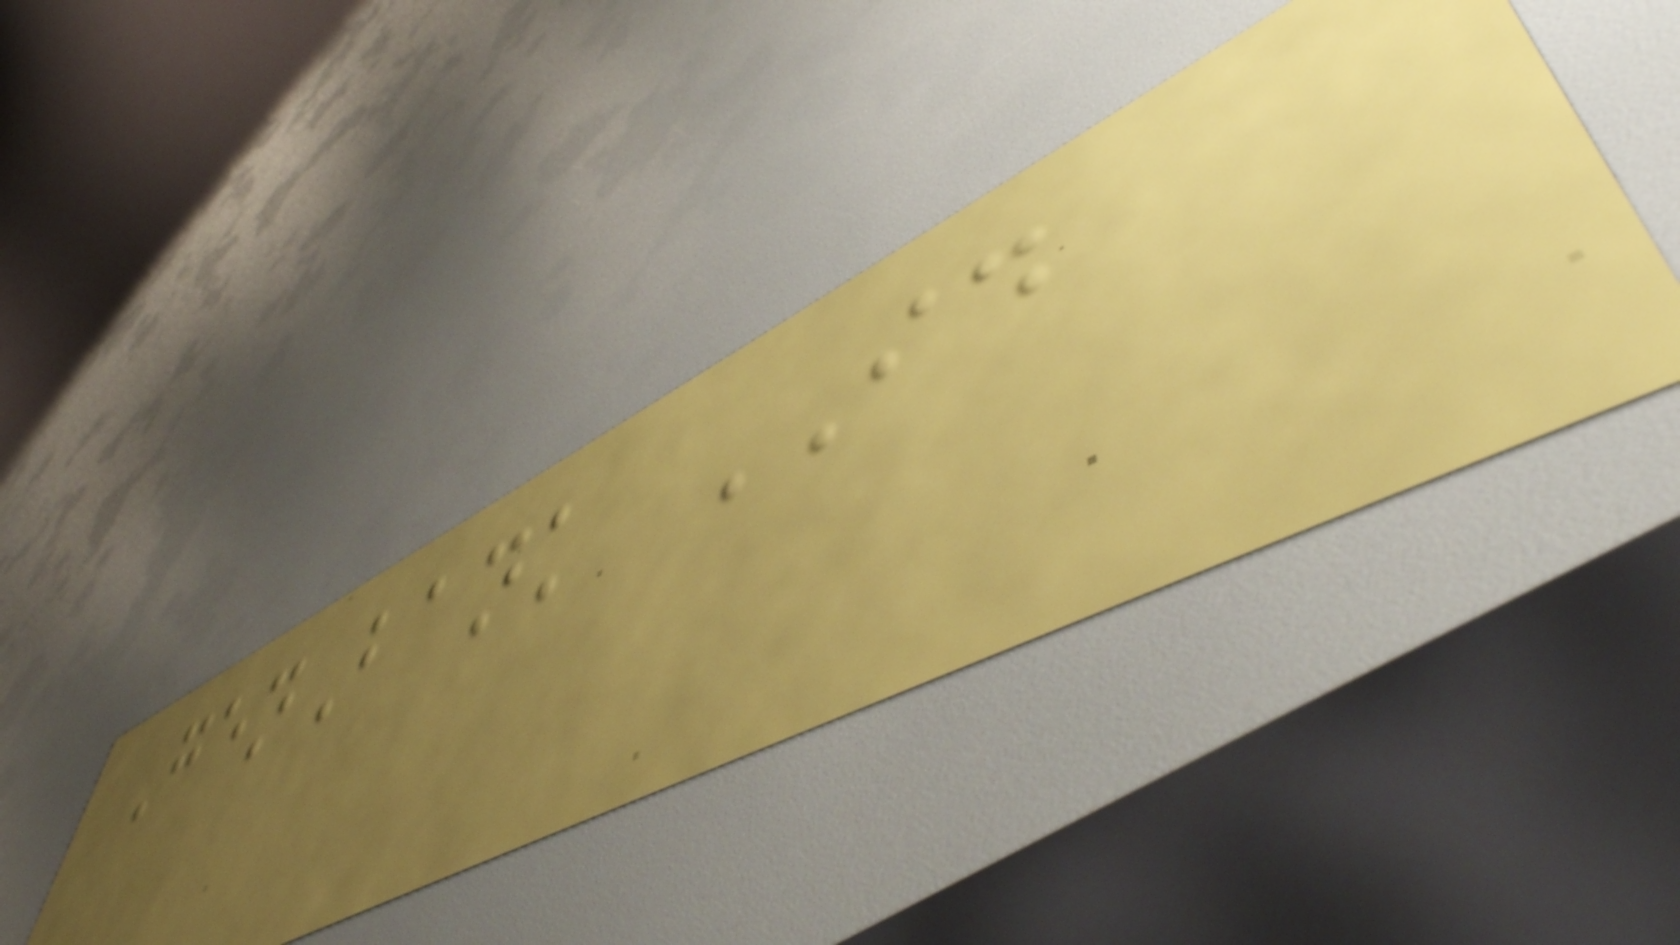GenBank ID
